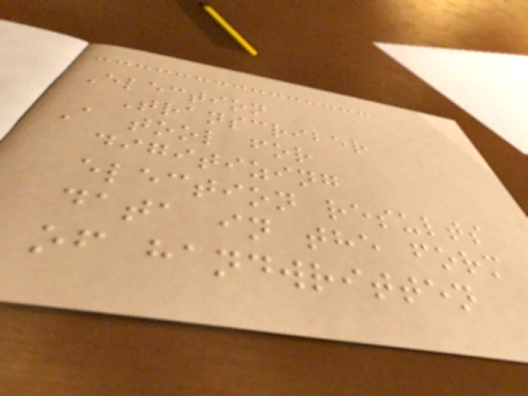Election
Transcriber
A tool for
digitizing
election results
data in the form
of handwritten
